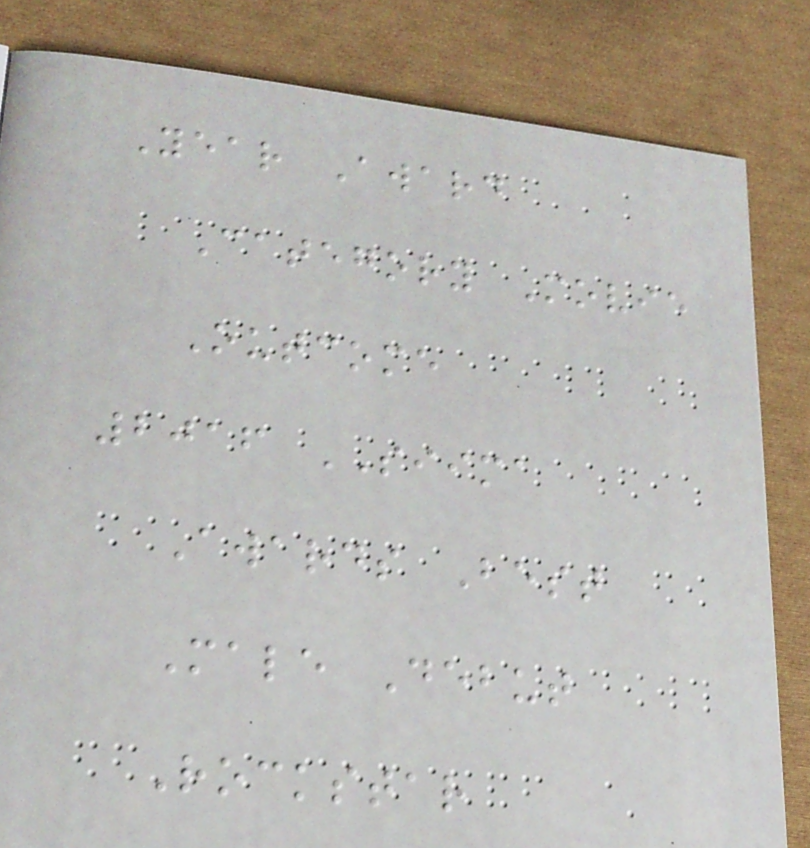Year Award
Category Movie
Outcome
2016 SIIMA
Awards Best
Male Debut
Rockstar
